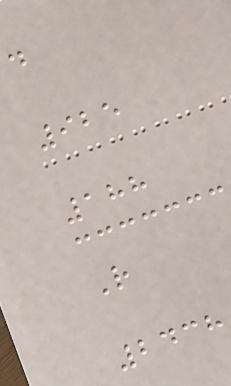d
925
188
R
2438
